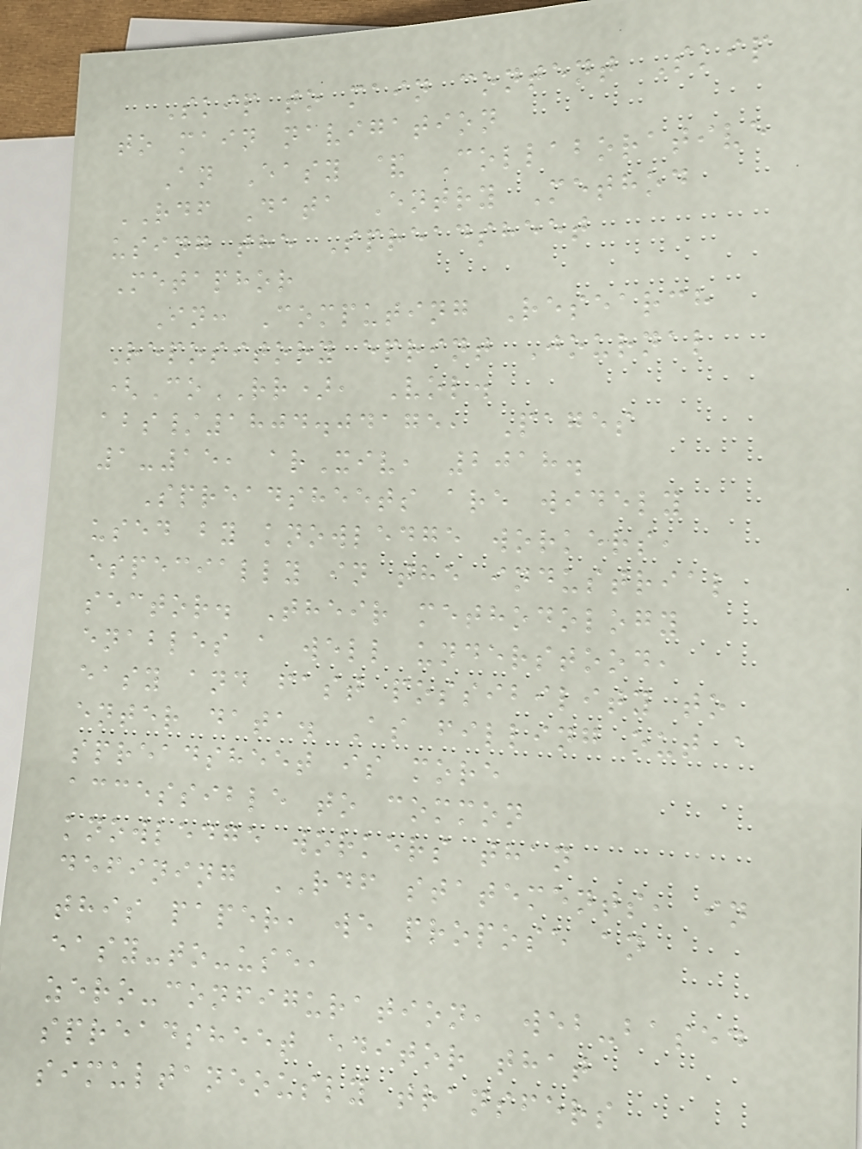Skip to main content Skip
to main navigation
An Easy & Collaborative
RDF Data Entry Method
using the Spreadsheet
Metaphor
In: Computing Research
Repository eprint Journal
(CoRR), Vol.
abs/1804.04175, Pages
1-15, arXiv, 2018.
Spreadsheets are widely
used by knowledge workers,
especially in the industrial
sector. Their methodology
enables a well understood,
easy and fast possibility to
enter data. As filling out a
spreadsheet is more
accessible to common
knowledge workers than
defining RDF statements, in
this paper, we propose an
easy-to-use,
zero-configuration, web-based
spreadsheet editor that
simultaneously transfers
